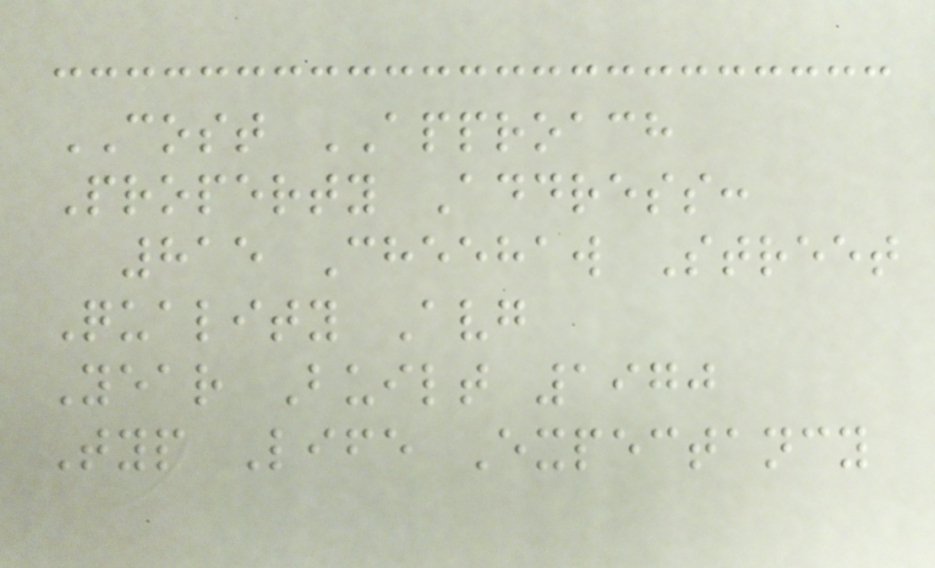COST APPROACH
Property Address:
815 Cheehaw Street
Quality Avg
Year Built 1970
Typ Life Expectancy
